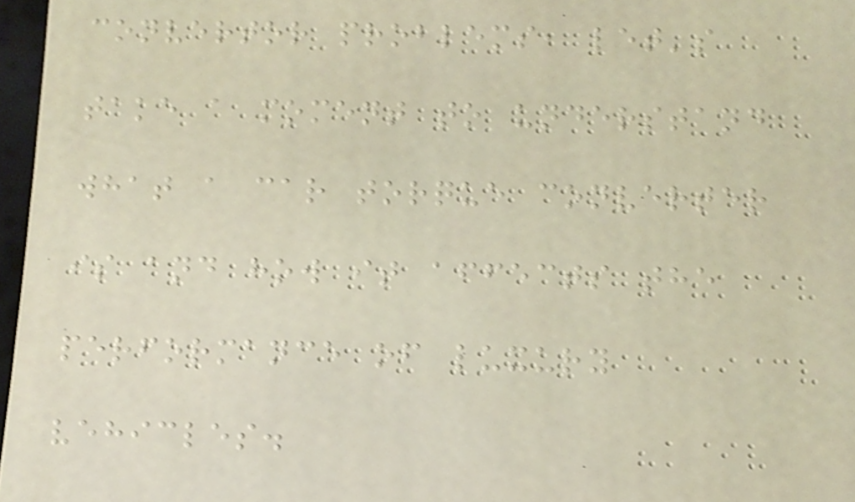convertor problems, let's
take a moment to understand
what a car torque converter
is and how it affects the
performance of luxury
vehicles.
